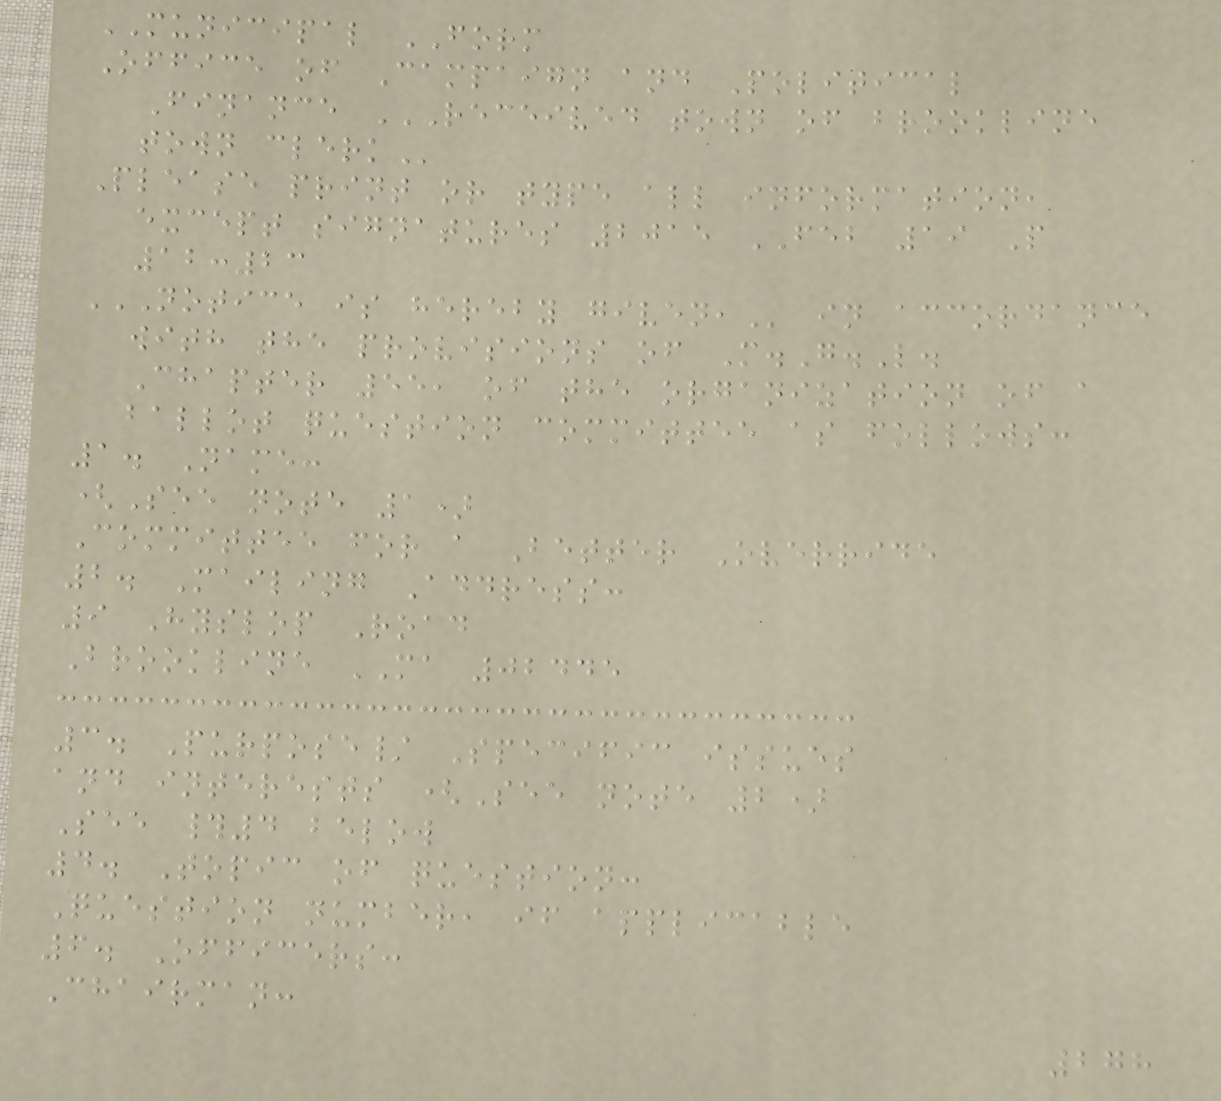MUNICIPAL FORM
Office of Campaign and Political
Finance RECEIVED TOWN OF BROOKLINE
TOWN CLERK
Please print or type all information,
except signatures 2015 FEB 19 P
12:23
NOTICE IS HEREBY GIVEN, in accordance
with the provisions of M.G.L.
Chapter 55, of the organization of a
ballot question committee as follows:
1. Name:
(See note 1)
Committee for a Better Override
2. Mailing Address:
9 Hyslop Road
Brookline MA 02445
3. Purpose/ Specific issues
and interests (See note 2)
See #4 below
4. Topic of question:
Question number, if applicable
6. Officers:
Chairman:
278
